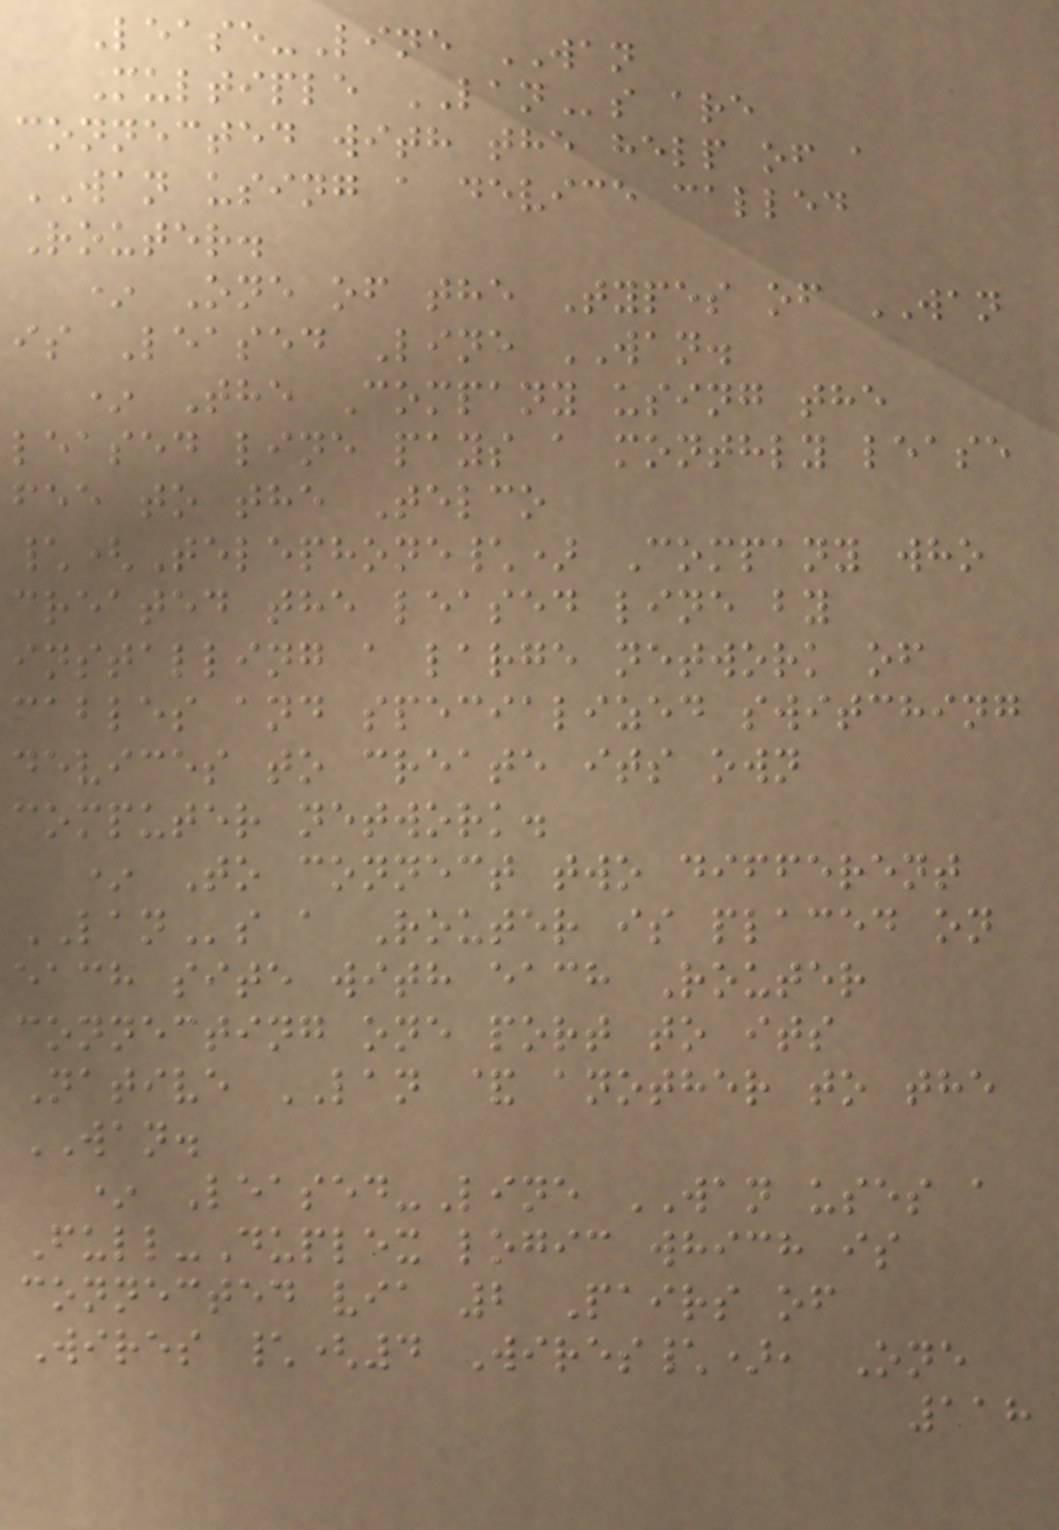Lease-Line WAN
Multiple LANs are
connected with the help of a
WAN using a device called
Router.
* One of the Types of WAN
is Leased Line WAN.
* The Company using the
leased line pays a monthly lease
fee to the Telco
\(Telephone\) Company who
created the leased line by
installing a large network of
cables and specialized switching
devices to create its own
computer network.
* To connect two different
LANs a Router is placed on
each site with each Router
connecting one port to its
Native LAN & another to the
WAN.
* Leased-Line WAN uses a
Full-Duplex logic which is
connected via 2 Pairs of
Wires \(4 Wires\), One
118
